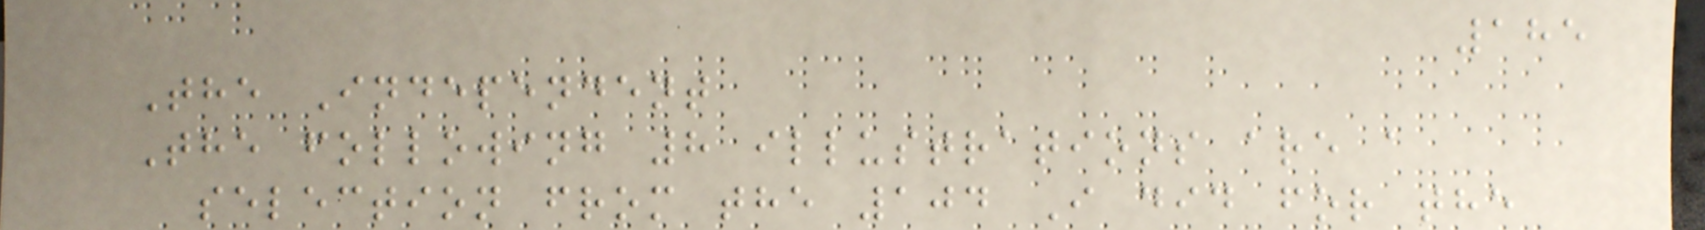185
The Independent
The following 8 illustrations are a
selection from the 104 I did for the
